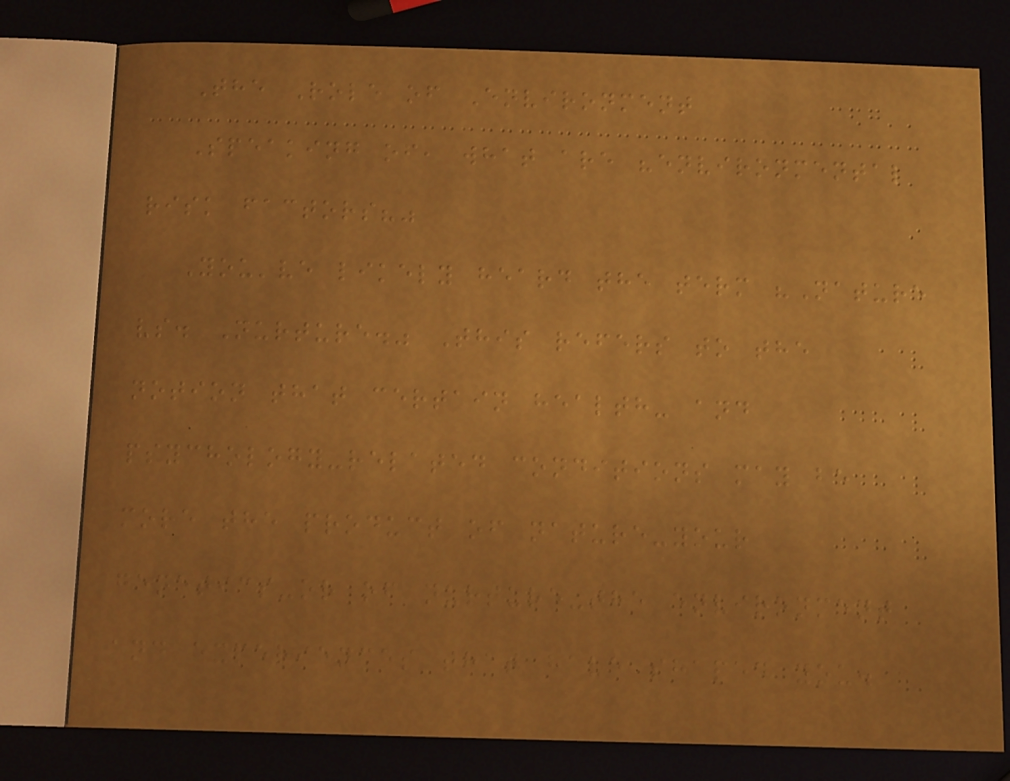The Role of Environment
Speaking of, what are "environmental
risk factors?"
You've likely heard the term "Nature
vs. Nurture." This refers to the
notion that certain health- and
psychology-related conditions may be
more the product of nature-your
genetics-or of nurture-the environment
and experiences that have shaped you.
